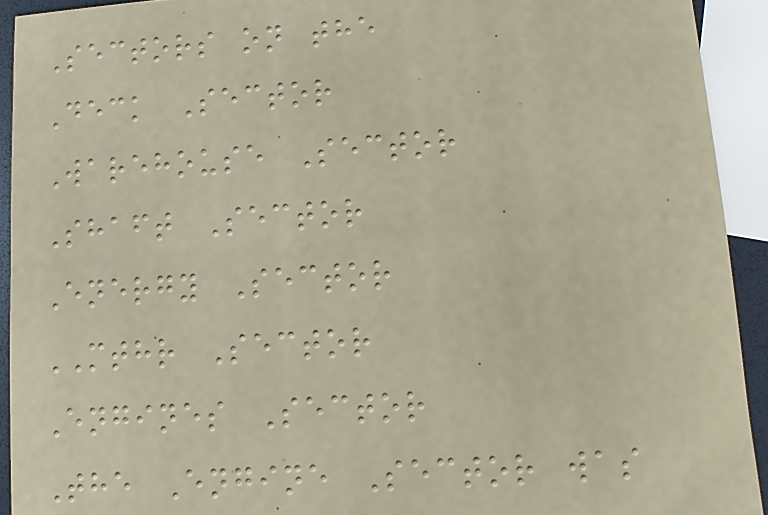Sectors on the
Deck Sector
Warehouse Sector
Shaft Sector
Energy Sector
MTHR Sector
Engines Sector
The Engine Sector was
